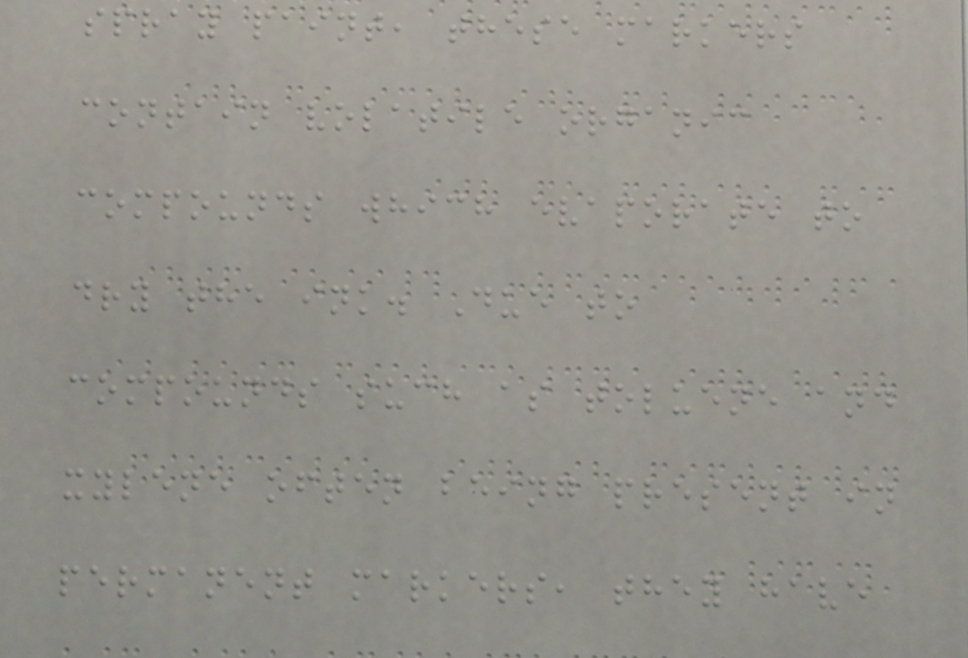spray paint, these markers
contain volatile organic
compounds which evaporate to
dry the ink. Due to
compounds such as toluene and
xylene often being present in
permanent markers, they have
